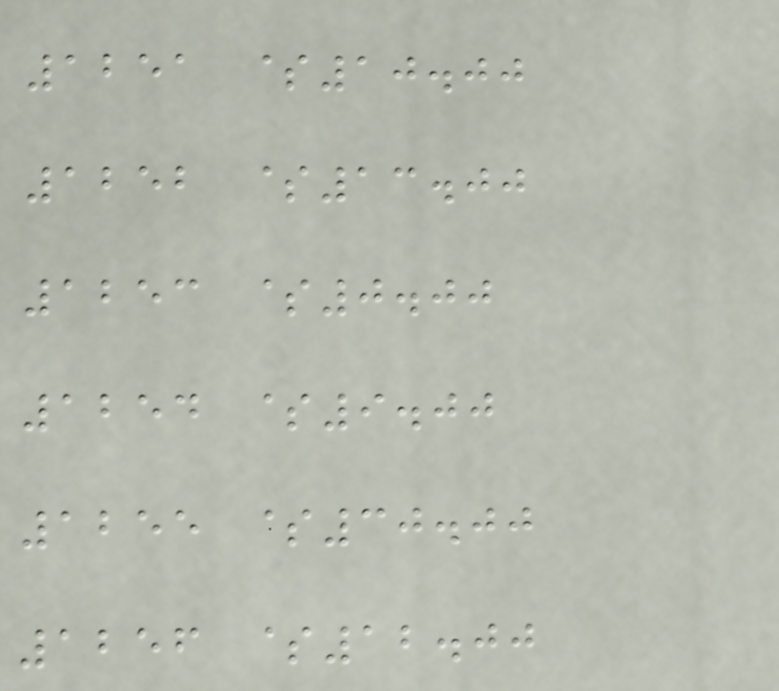1251 $10.00
1252 $13.00
1253 $0.00
1254 $9.00
1255 $30.00
1256 $12.00
